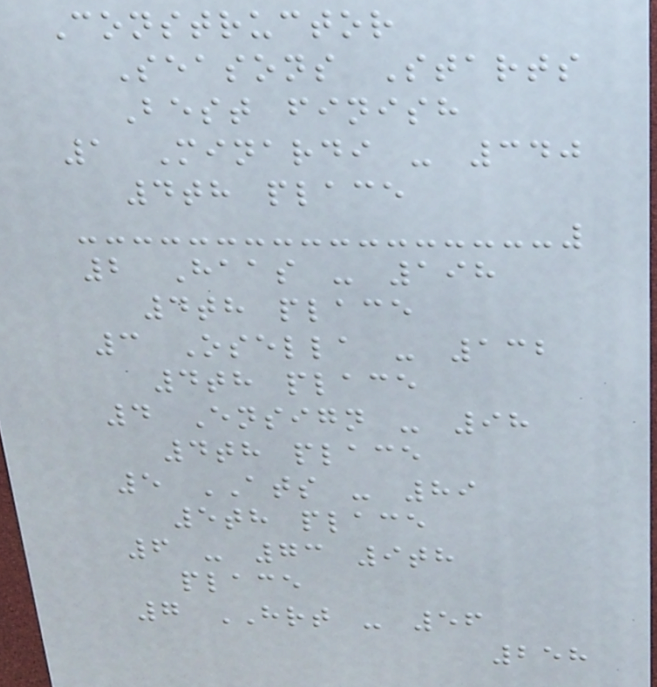Constructor
Seasons Starts
Best finish
1 Minardi - 340
4th place
2 Haas - 198
4th place
3 Osella - 132
4th place
4 Ensign - 98
4th place
5 ATS - 89
5th place
6 - 73 9th
place
7 HRT - 56
258
